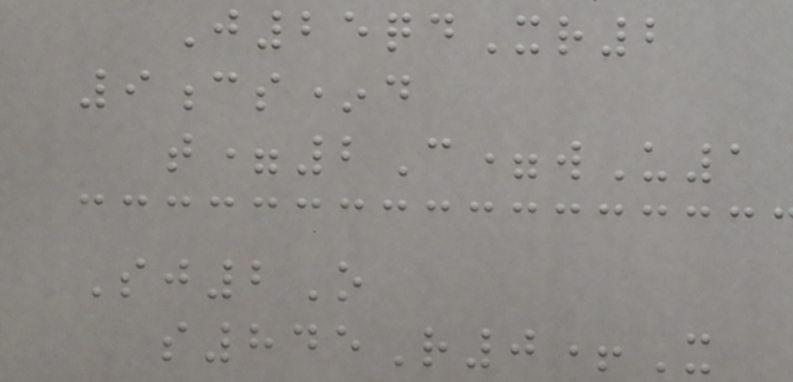J25qdXr2
9cs*d
t=2C=wU1
Sj2O
s845R0+X
